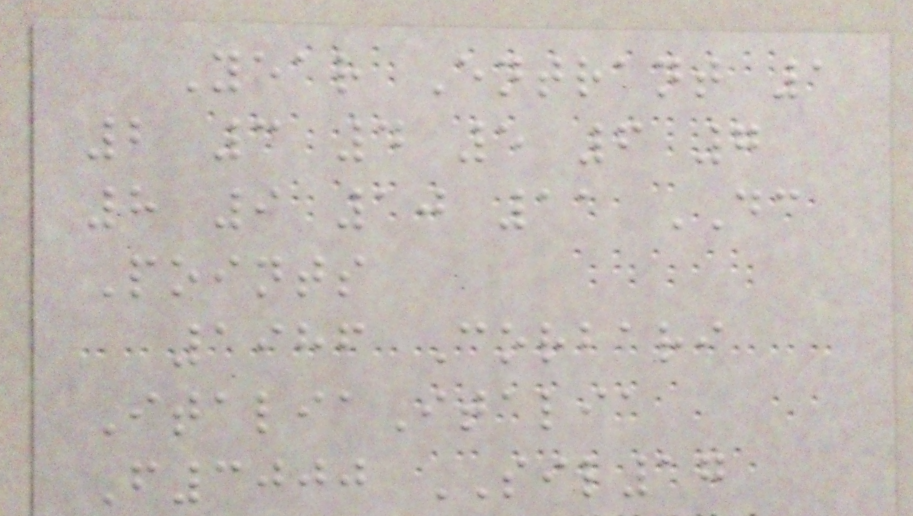Year Entrant 1
2 3 4 5 6 7
8 9 10 11 DC
Points
1986 Corbari
ItaliaItalia
F3000 SIL17
